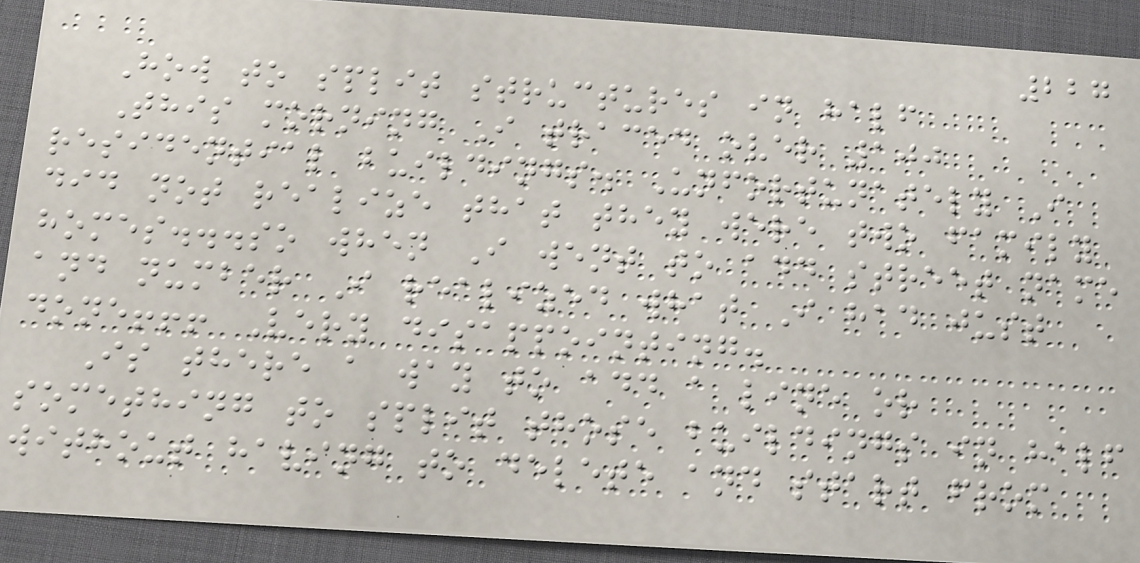227
How to split structures in half
This morning I traced over 100
residential buildings. Unfortunately I
did not realize that they were two family
homes...so when I went to add street name
and number I realized what I had just
done!!! Very disappointing.
Is there a way to add a line or
something to split those buildings in half
without having to delete and start from
